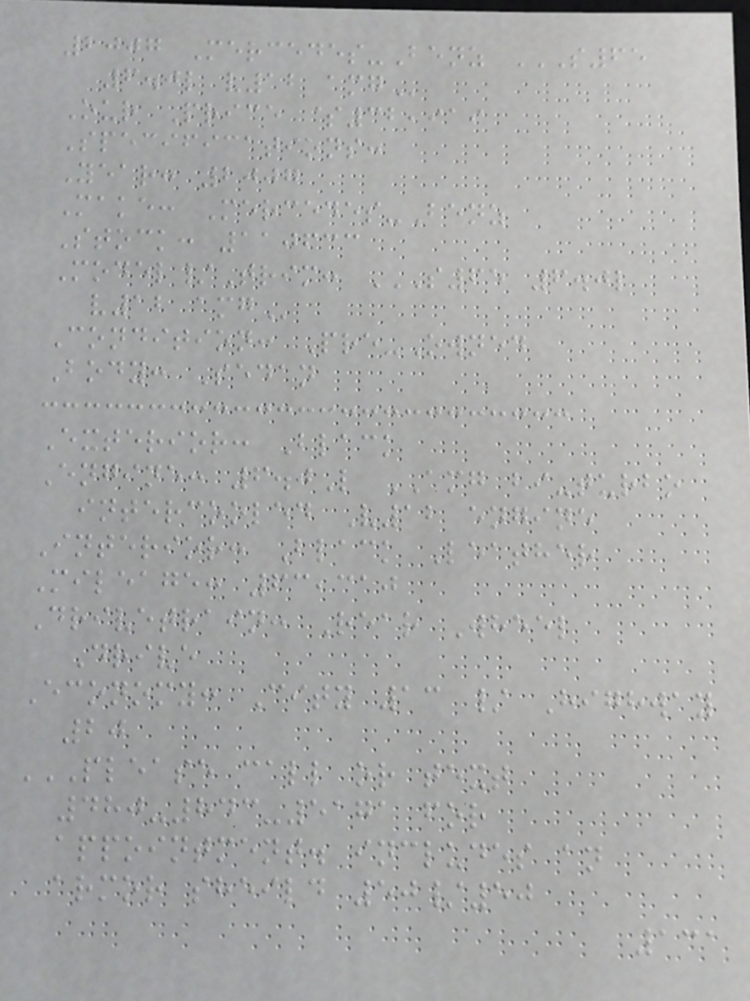2007 Mercedes-Benz S65
6.0L V12 AMG
Our Price $32,919
Specifications:
Year: 2007
Make: Mercedes-Benz
Stock: 110633
Model/Trim: S65 6.0L
V12 AMG
Condition: Pre-Owned
Body: Sedan
Exterior: Black
Engine: 6.0L AMG bi-turbo
intercooled V12 engine
Interior: Black Leather
Mileage: 63,310
Drivetrain: Rear Wheel
Drive
Economy: City 13 / Highway
20
PLEASE CALL OR TEXT
480-843-5171 FOR
APPOINTMENT. INCLUDES AN
ARMOR SHEILD 50/50
131
